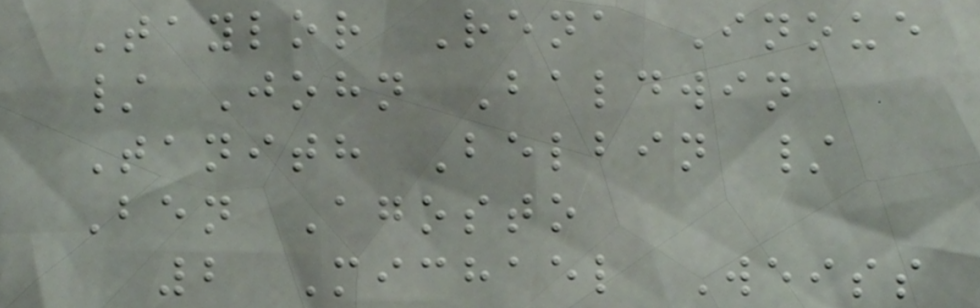Taylor Rena Inoue
/ John Baldwin
Tanith Belbin /
Ben Agosto
2 Michael Weiss
